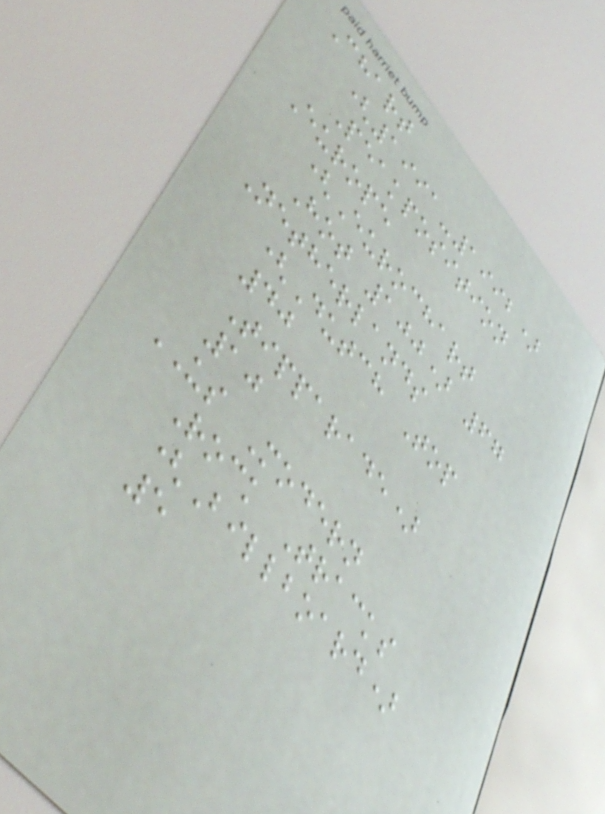Chart
(1991-1992)
Peakposition
Europe
(Eurochart
Hot 100) 67
Netherlands
(Dutch Top
40
Tipparade)
10
US Modern
Rock Tracks
(Billboard)
5
